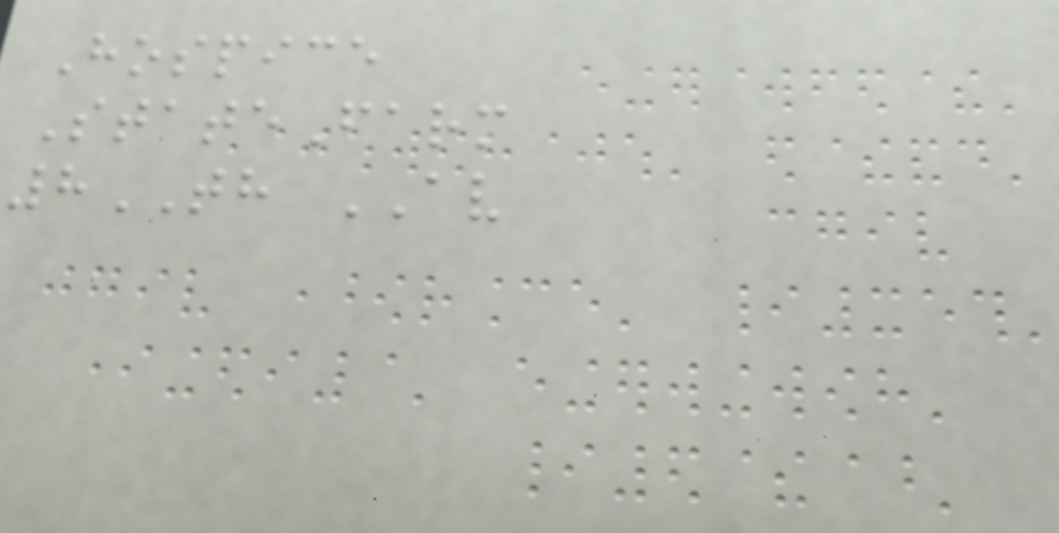Hospice
StateFarm
8TH AV
